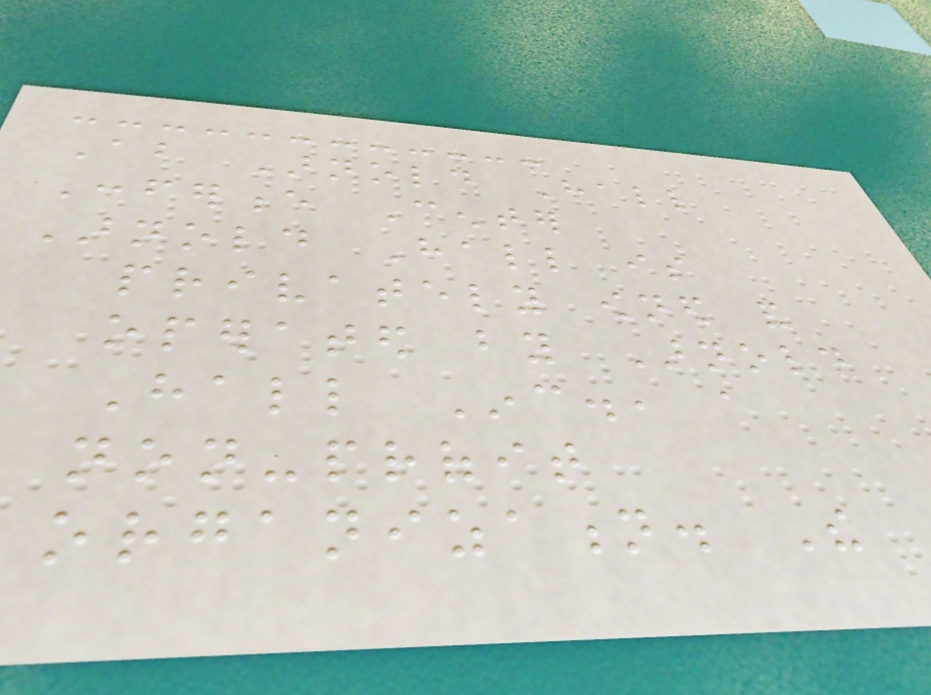About Arnold Hall
Conference Center
Arnold Hall is
privately owned and
operated by Arnold
Hall Inc., a
non-profit
organization. The
